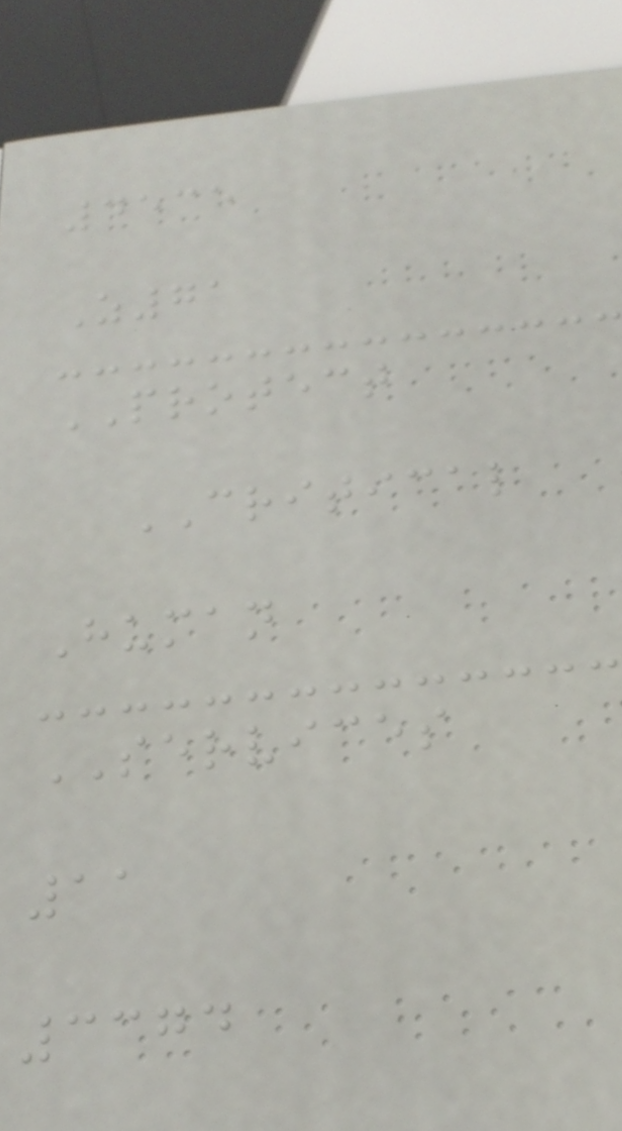4535
Z71
PROTECT
CRITICAL
Human
SERVICES
11
3374
